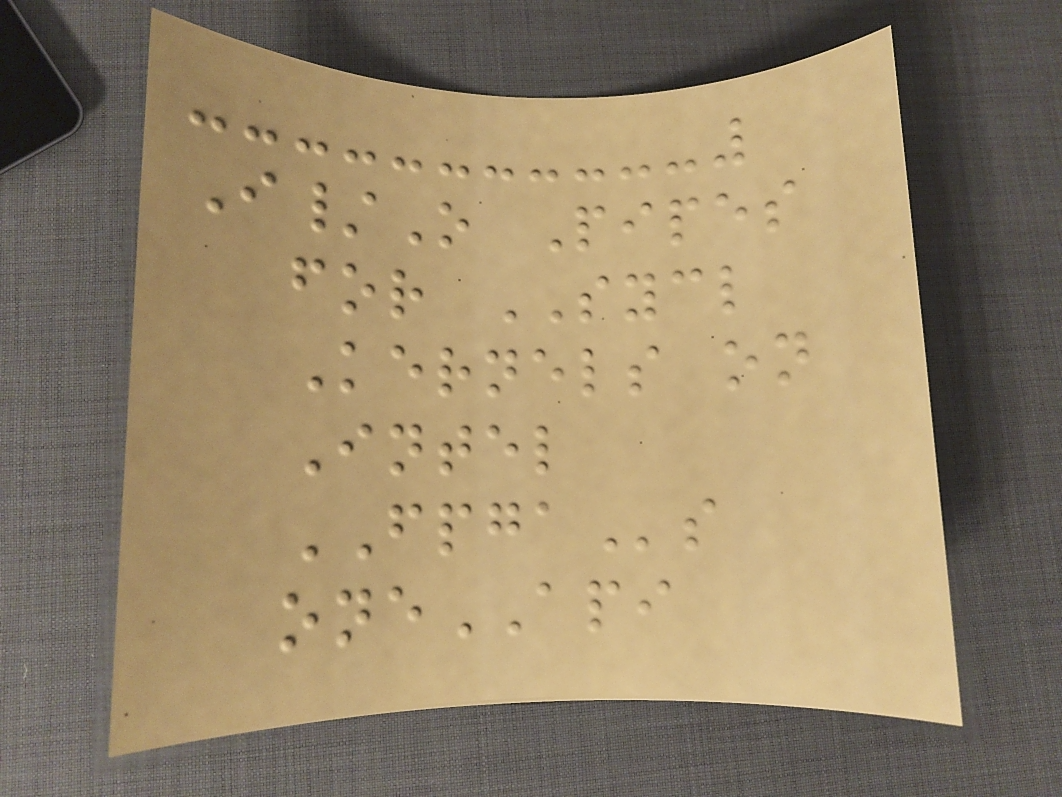I/O Pipes
for SYCL
Kernels on
Intel
FPGAs
oneAPI
